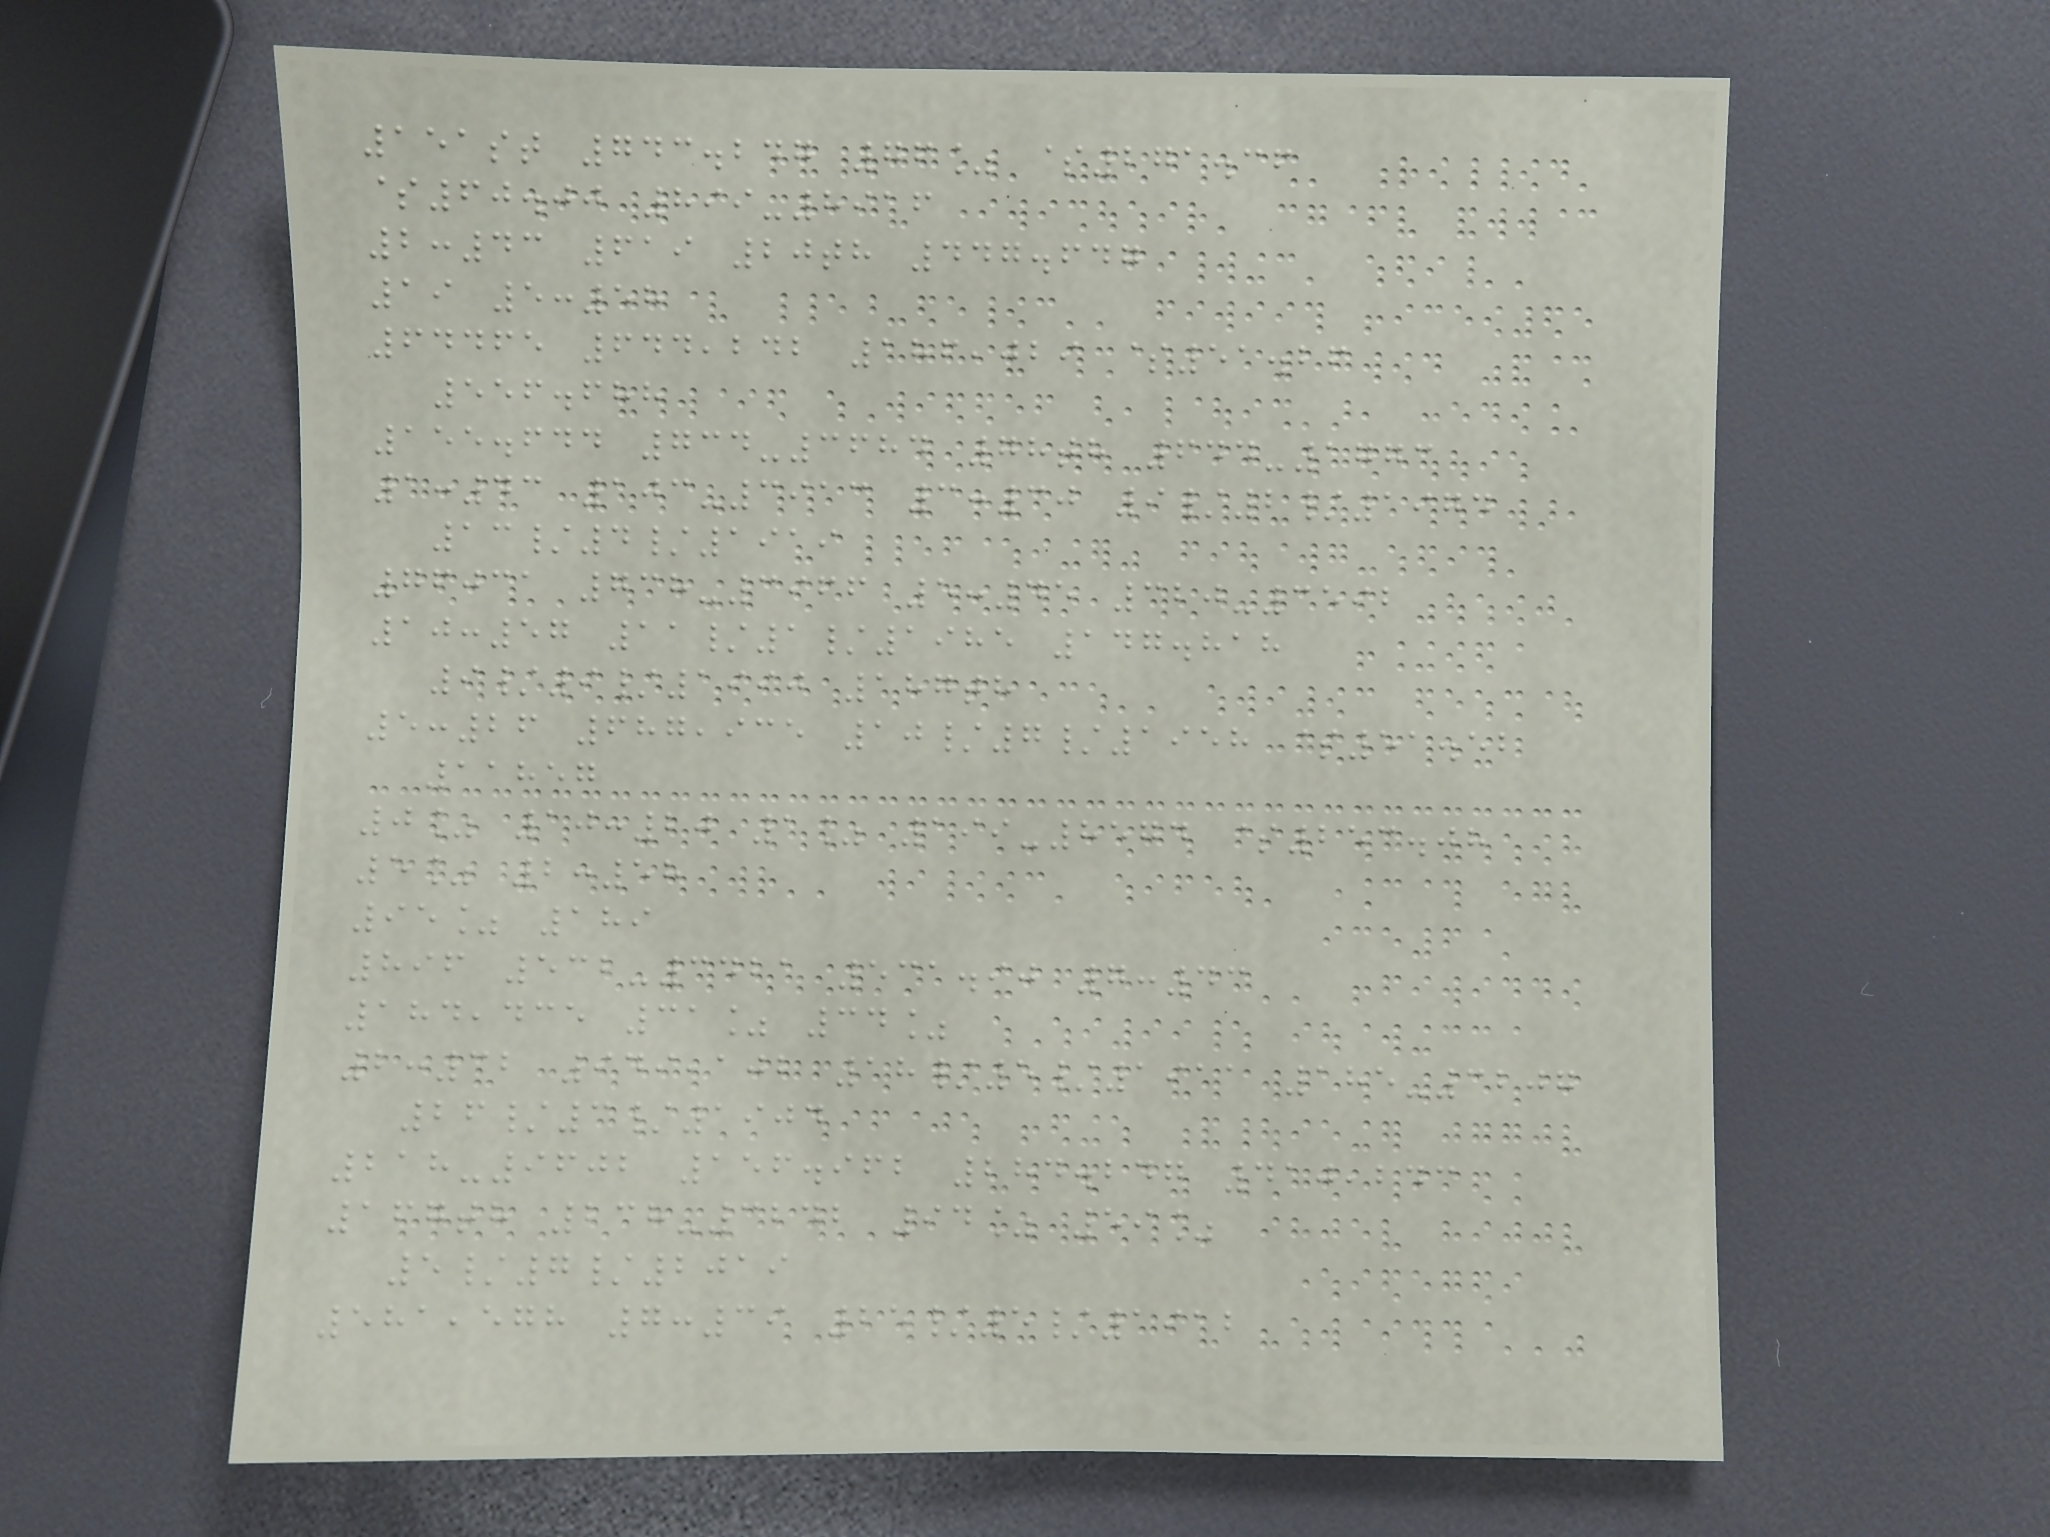151st 743.247 76% $271.36
$60.00 899-8916
2:43 619 20th 447.647
19 5:58
64465 644,242 186,029 $51.26
556.688
155.644 734-3684 78th 644-1773
1:43 103-3913 3:30 9/2/1974
13/4/1919
76031 738-3966 5:45 320-3592
10:57 11/1/1985 147.818
9/9/1990 187th
5:26 687,935 10/7/1958 $51.52
11857
0% 10:20 1% 199-8574 $253.08
5% 2:58
95% 189
896 532-3421 531.90 7:43
184,435 31% 34%
2:32 949,102 18/5/1911 185-3207
26/3/1904
218-9602 156.962 284.247 410,243
167th 238-3242 94% 59%
5/7/2019
581,578 7:39 25/5/1912
